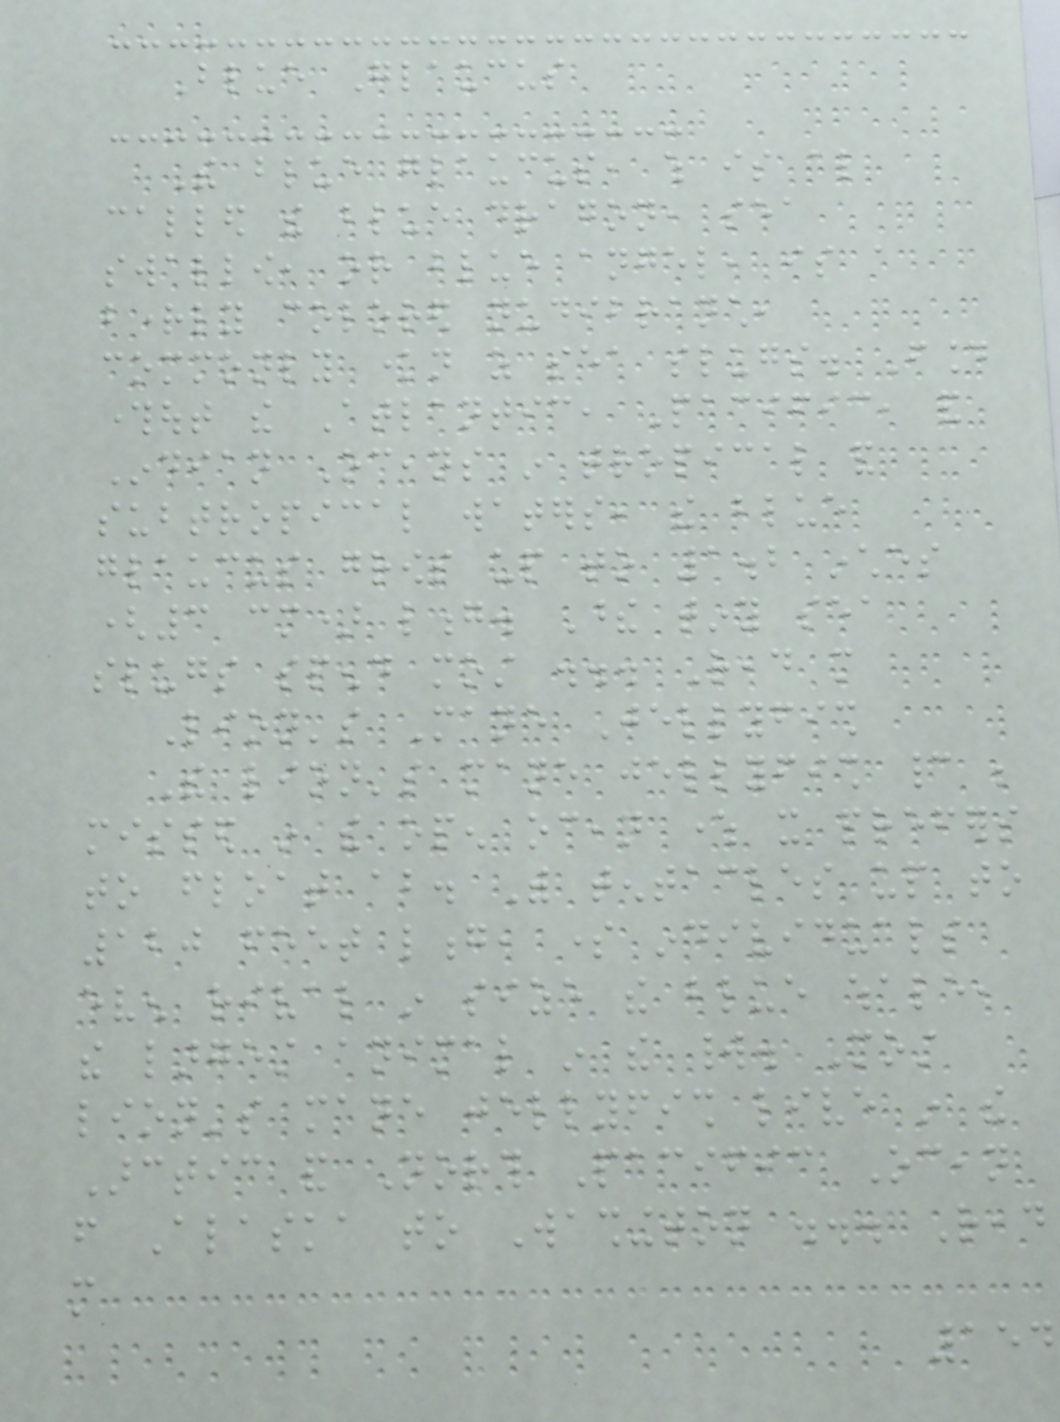Blue Glaucus
The blue glaucus, which is also
called the blue dragon, sea
swallow, or blue angel, is a
brightly colored nudibranch,
commonly known as sea slugs. Found
throughout the Atlantic, Pacific, and
Indian Oceans in tropical and
subtropical waters, the blue
glaucus grows up to 1.2 inches
(3 cm) long. These tiny sea
slugs spend most ... Read more
Lion's Mane Jellyfish
The lion's mane jellyfish cannot be
missed in the open ocean where it prefers
to float about. With tentacles up to
120 feet long, some individuals
even rival in size the blue whale,
the largest animal in the world. Most
lion's mane jellyfish live in the
Arctic and North Pacific Ocean
from Alaska to Washington ... Read
more
154
